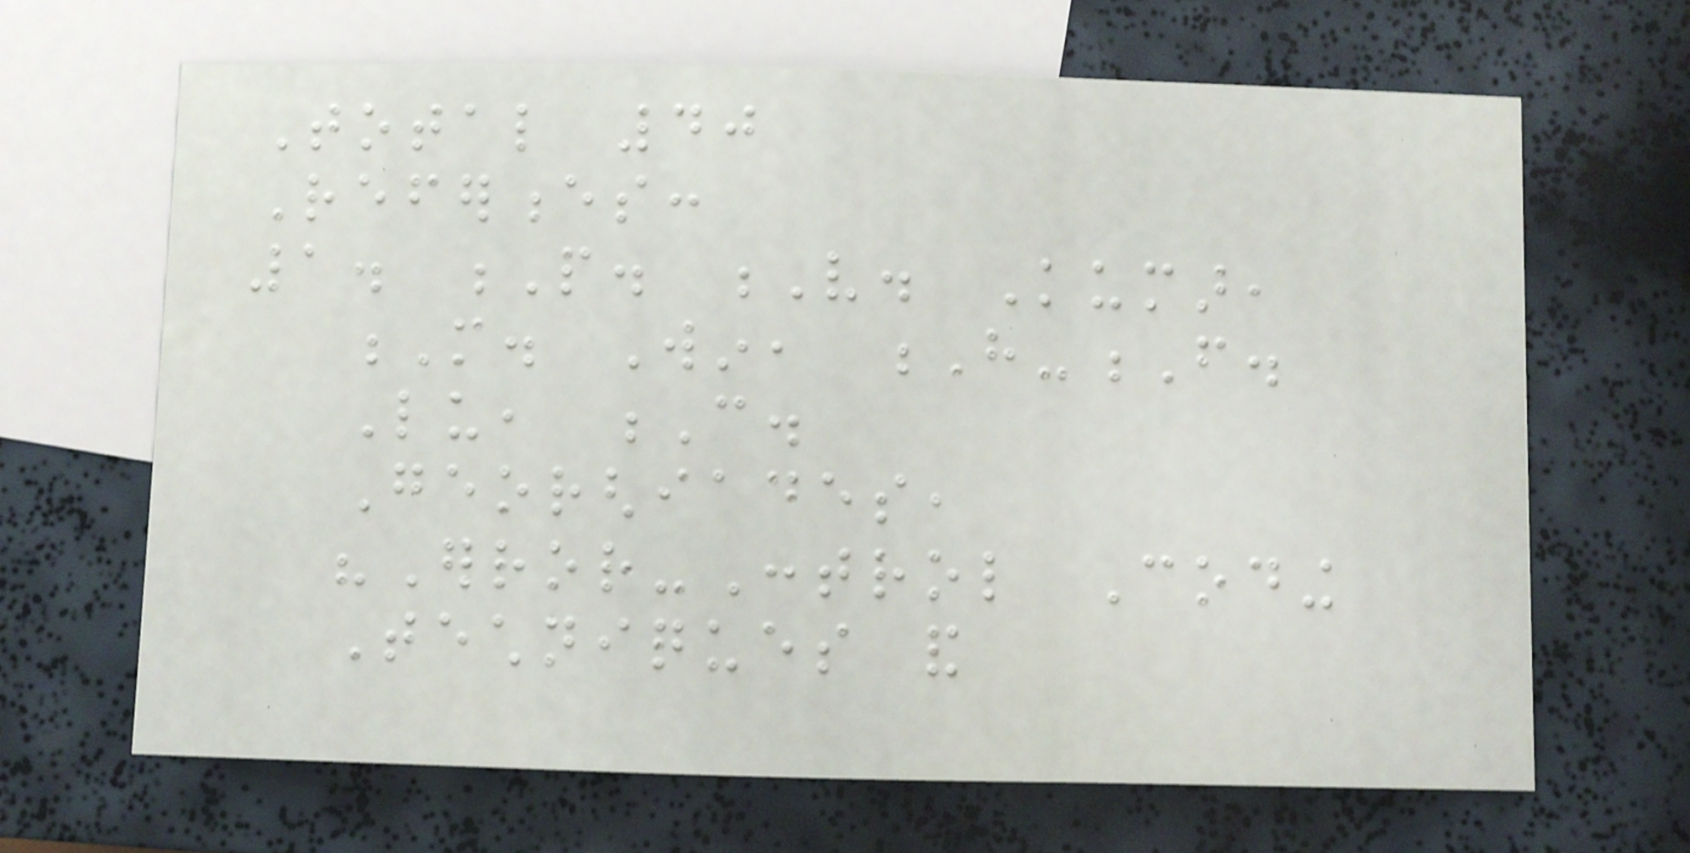Total 40
References:
1. P. V. Kumar,
M. Win, H-F.
Lu, C.
Georghiades,
"Error-Control Coding
Techniques and
